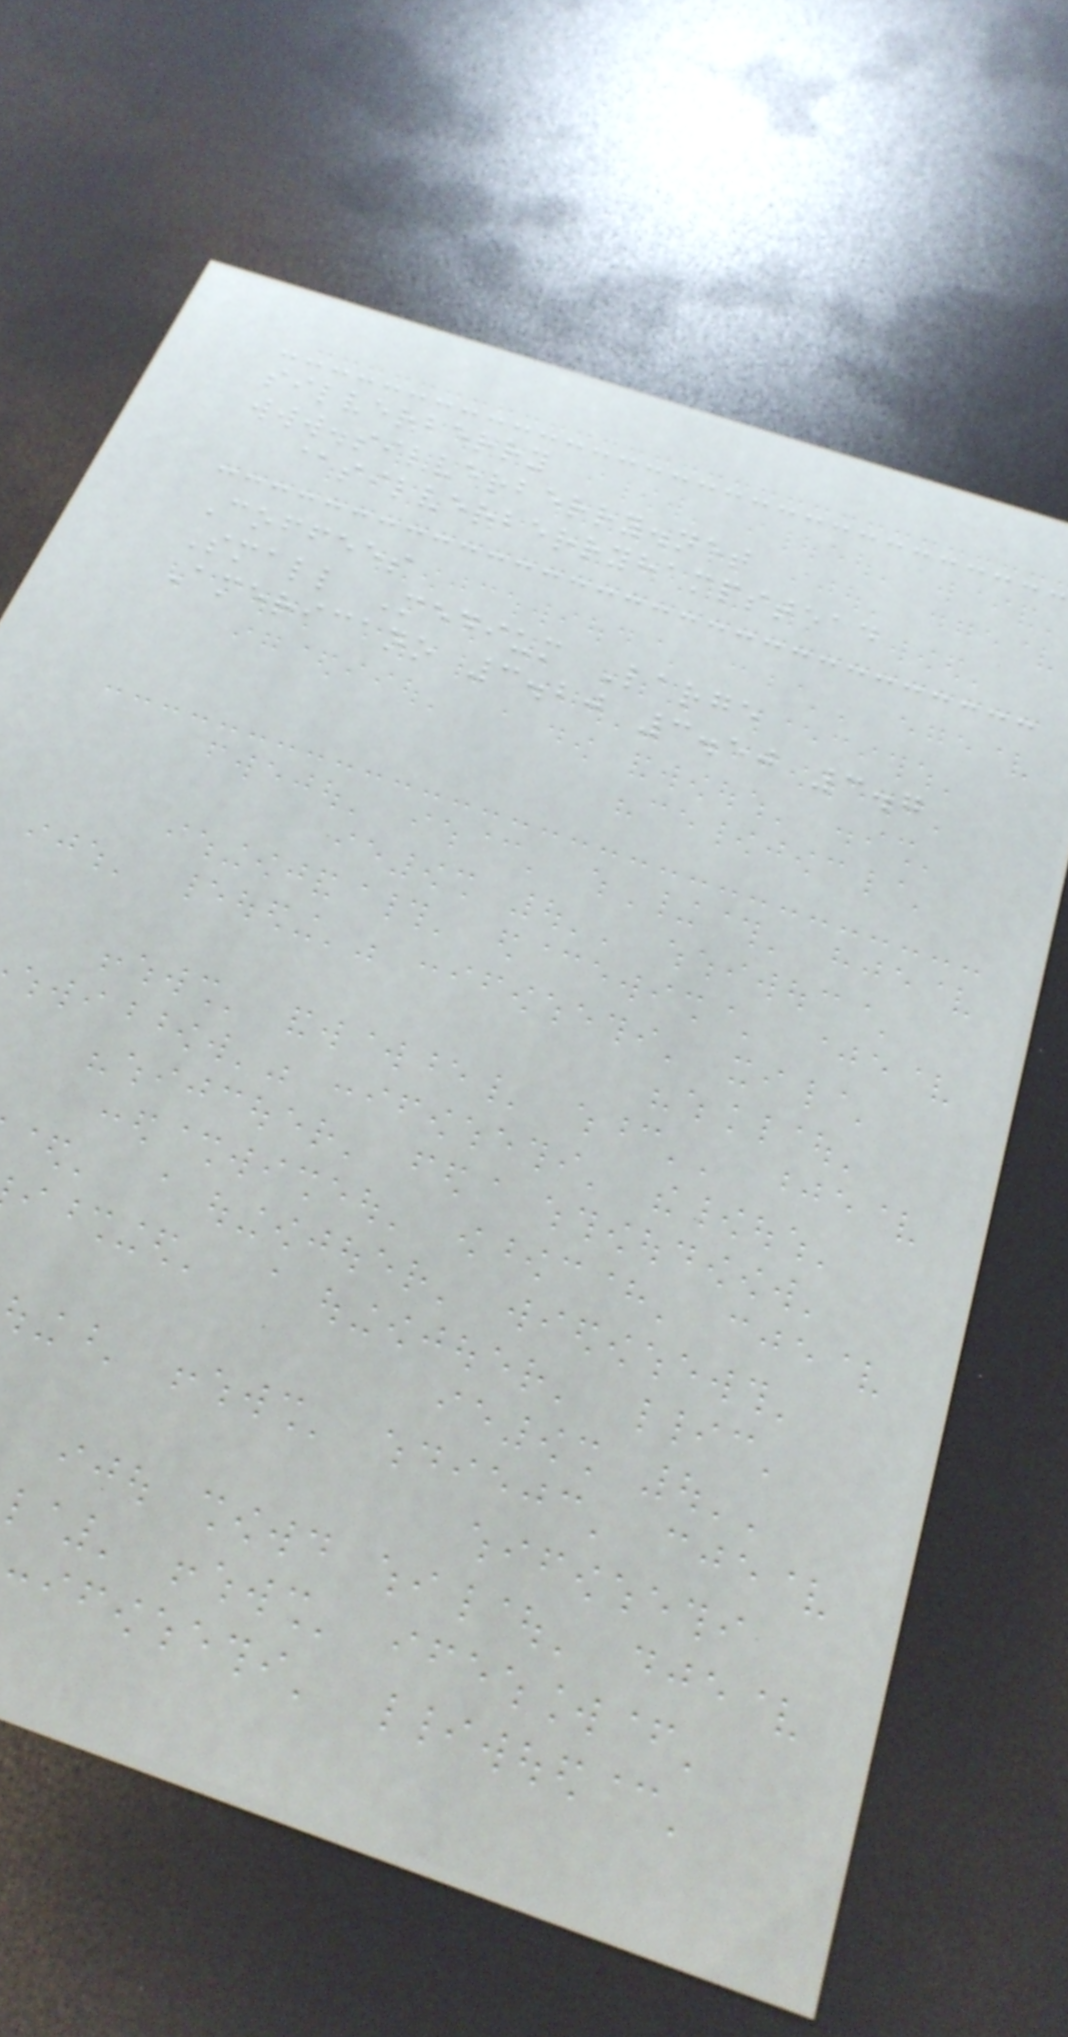silverberry
www.silverberry.net
@silverberryhampstead
Coffees
Small Medium Large
Americano 3.20 3.50 3.7
